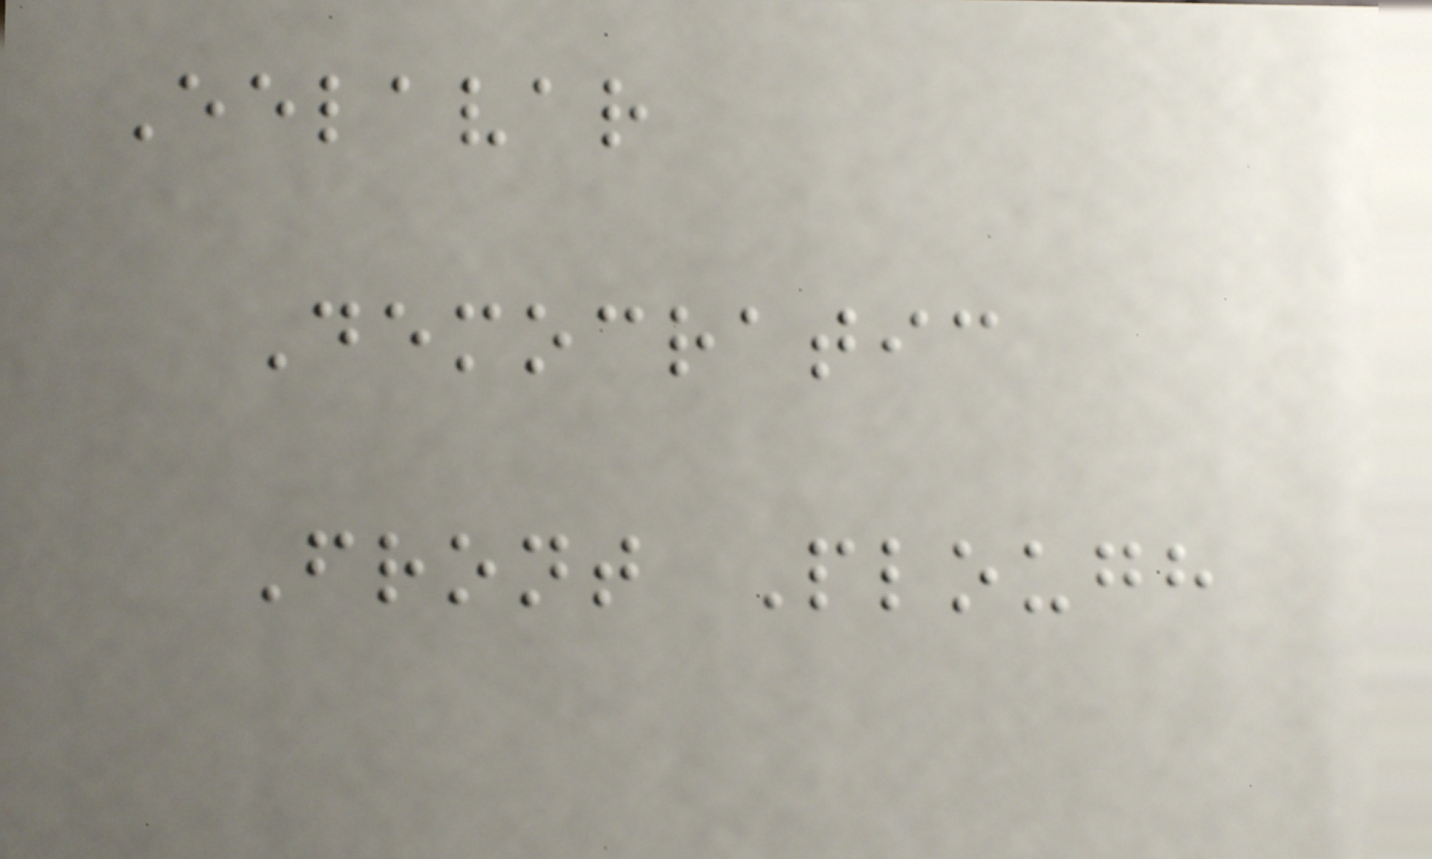Eelavar
Democratic
Front Plough
